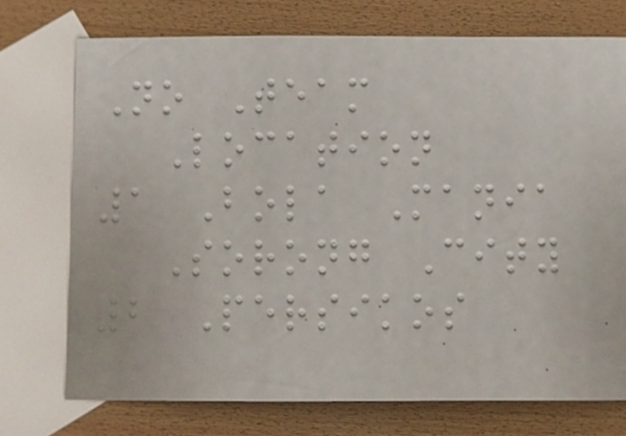No Team
Location
1 Bola Mania
Sorong City
2 Persikos
